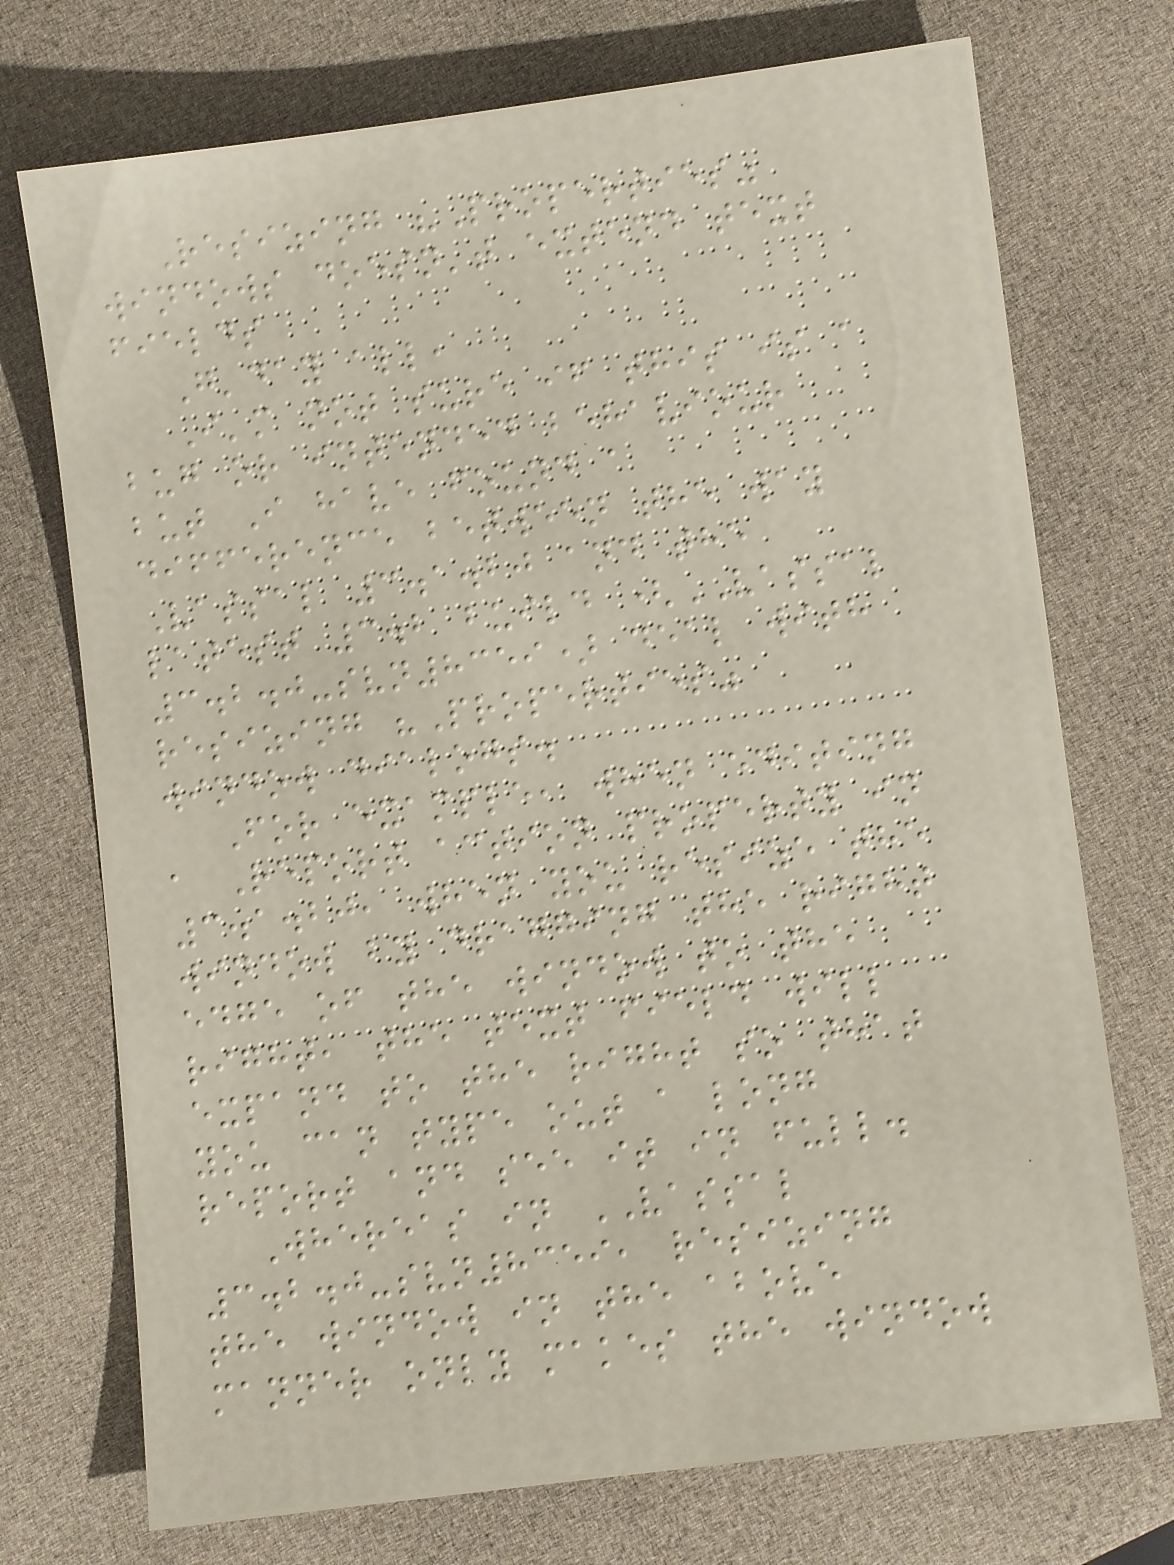Resizing "Properties"
windows doesn't extend text
fields
G'day all,
I'm not sure if this is a
bug or intended behaviour
but I have found a
difference between the way
Vassal 3.1.20 and the
latest 3.2 build (VASSAL
3.2.0-svn8359) deal with
resizing "Properties"
window dialogs.
For example, when editing
a Report action property in
3.1.20, when you resize the
window by dragging the right
edge of the window to the
right, the text field will
expand to the right so that
you can type out a long
report and see it in full.
Whereas in VASSAL
3.2.0-svn8359, resizing
the window in the above
manner only makes the window
